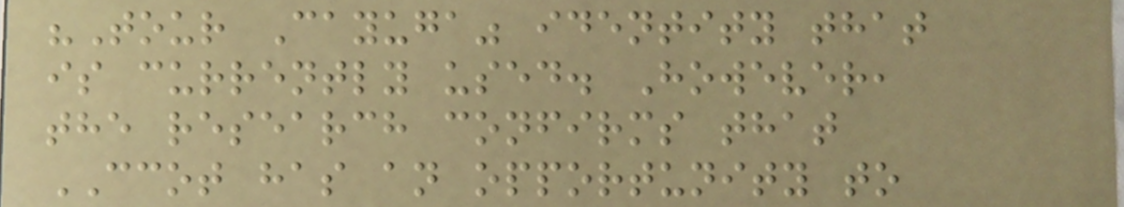"Tour Cayuga" identity that
is currently used. However,
the research confirms that
CCOT has an opportunity to
